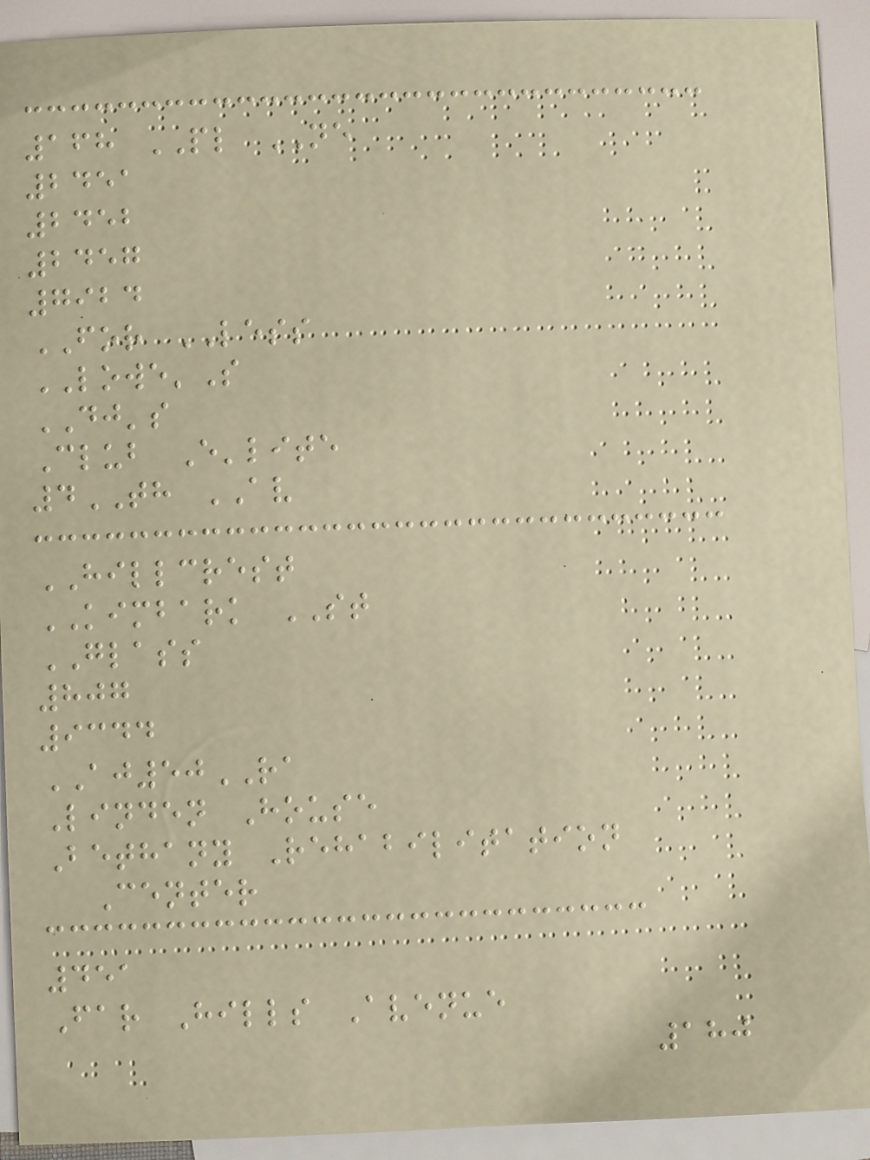168 PL NE
2451
2452
2457
7924
FOR LESS
LOWE'S
DJ's
Club E'lite
4TH AV
HILLCREST
KIMBARK ST
GLASS
807
9344
AJ50RA
Linden House
Bethany Rehabilitation
Center
451
Far Hills Avenue
180
